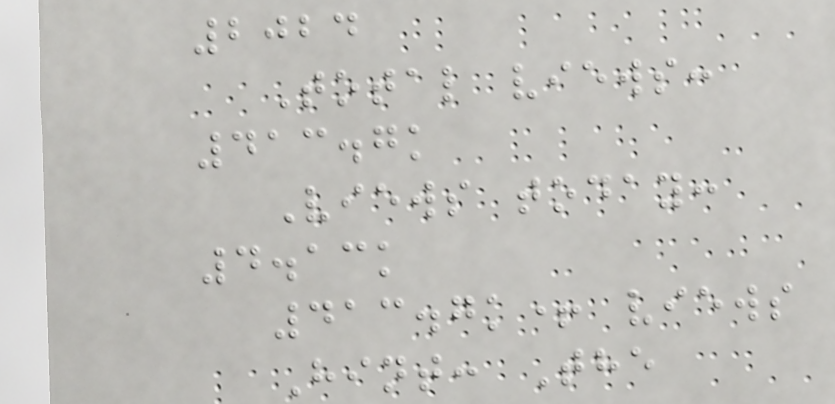2024
Total views:
413.7k
Views today:
4.13k
413.7k+ views
Hint: The
